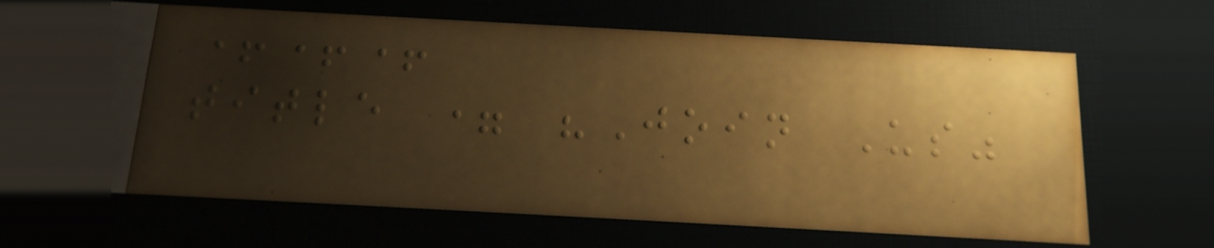+++
title = "Join Us"
